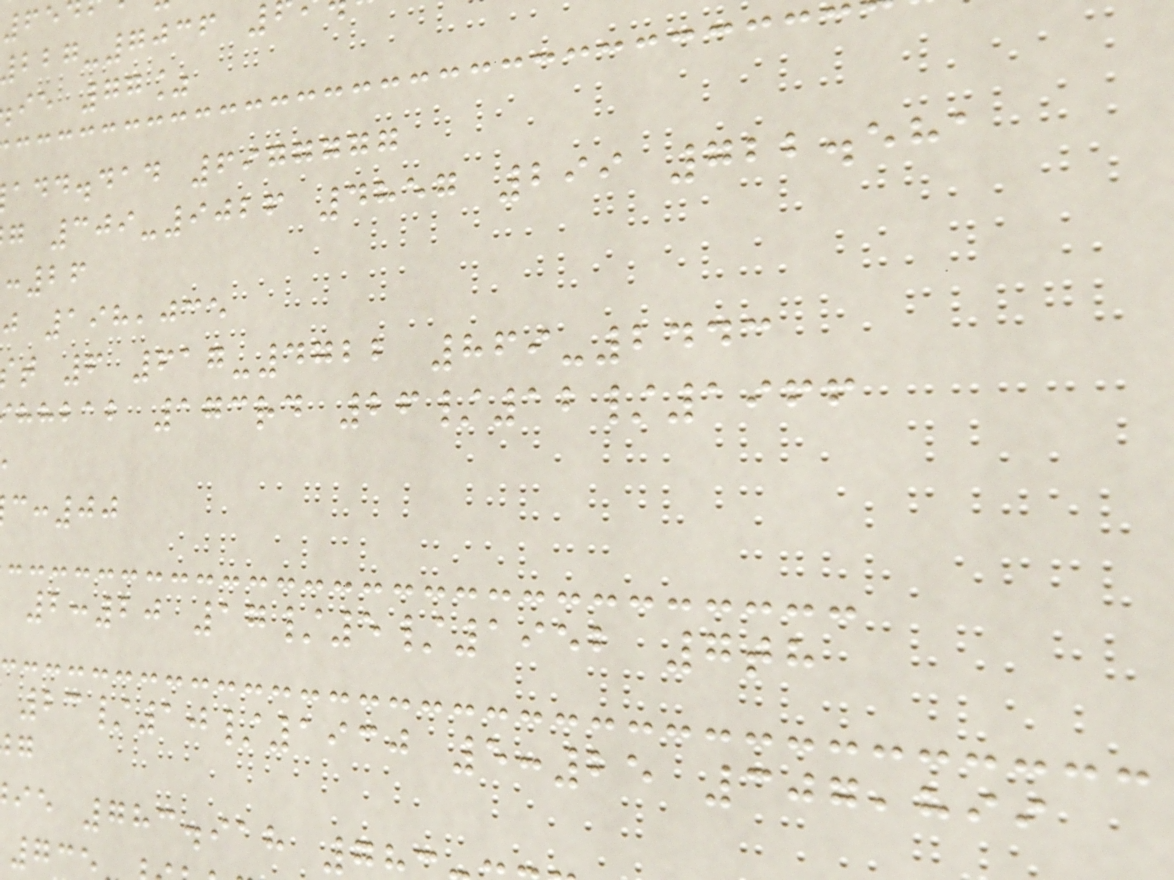-7036
ie 77%
add.dad 6977777
g 309-9026 4857 299 722.581
:26
j 198,035
t 6 617-4722 869-2443
hhbab 173rd 26/12/1966
:00
2:20 17/5/1952 7th
23/10/1930 5:25 307,899
ie 783.918 7
